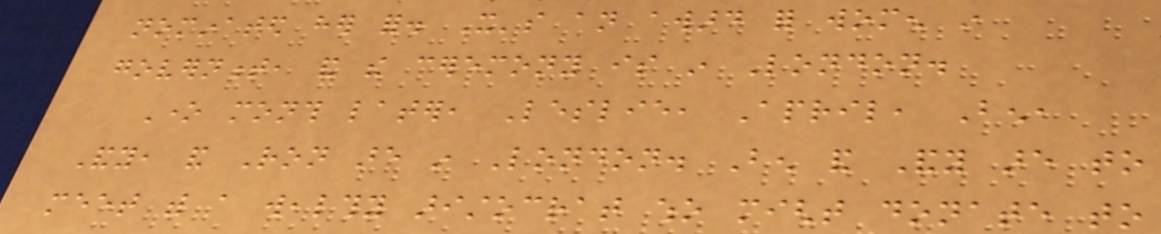nominated her for. It's an award for women in
government, and the ceremony is in London.
One month later, Leslie, April, Ben,
Andy, and Ron are in London. Ben and Andy are to
meet with a wealthy aristocrat who might donate to
